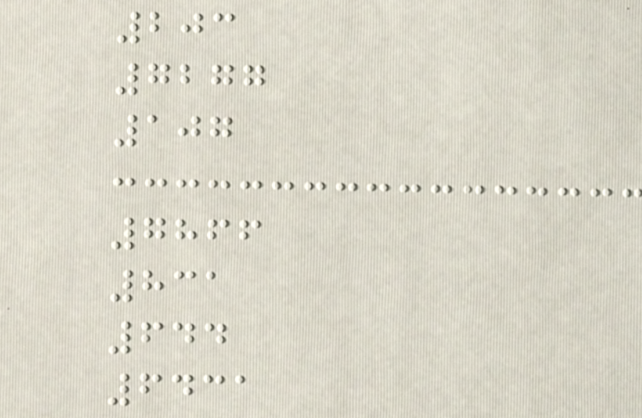203
7277
107
7866
831
644
6431
